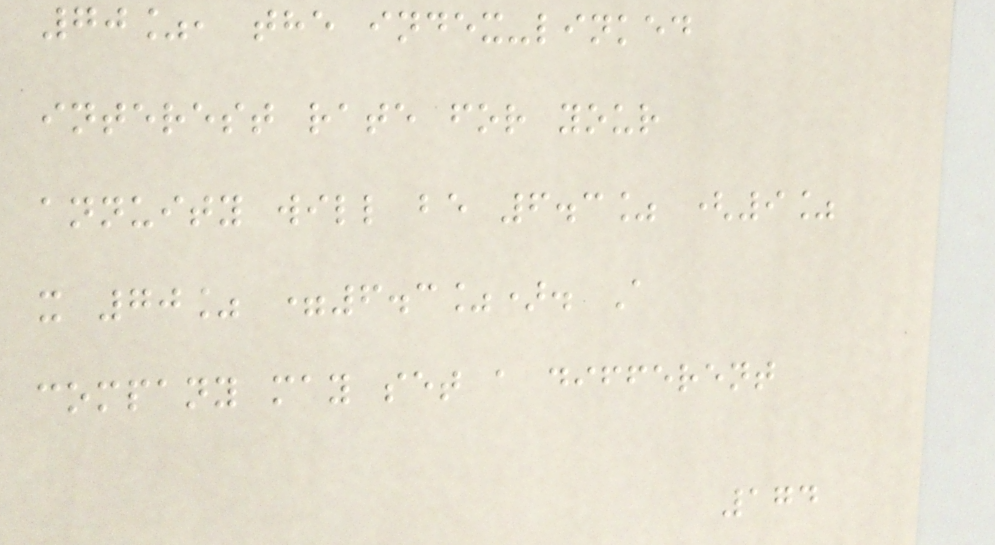70%, the index-linked
interest rate for your
annuity will be 6.3% (9%
x 70% =6.3%). A
company may set a different
174
